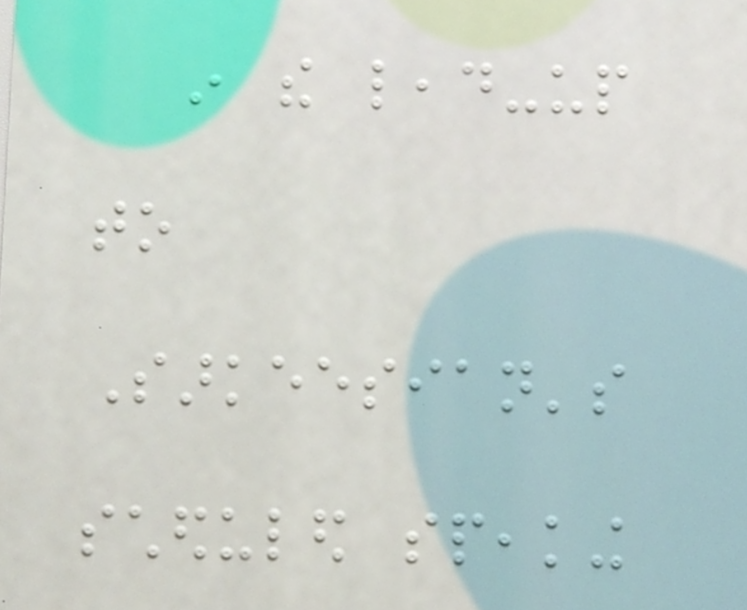in the lead-up
to
Sarkeesian's
scheduled speaking
